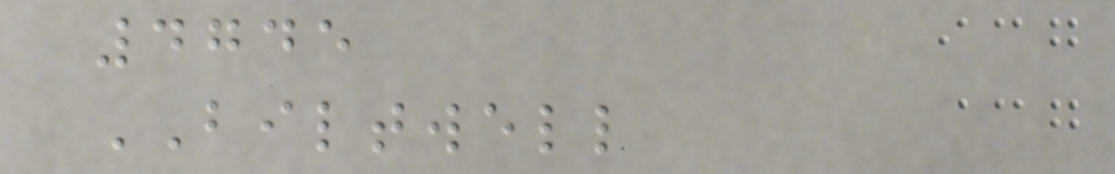4745
BILTWELL
